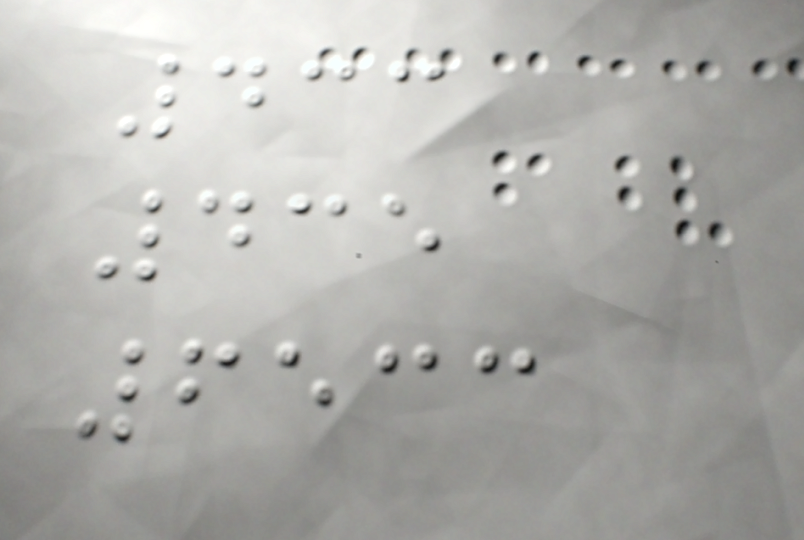433
435
6533
